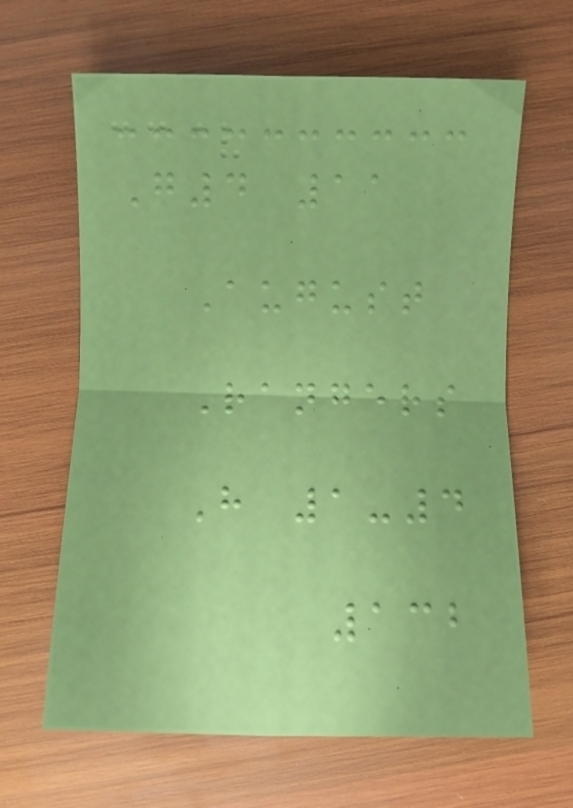G4 11
August
Rangers
H 1-4
132
